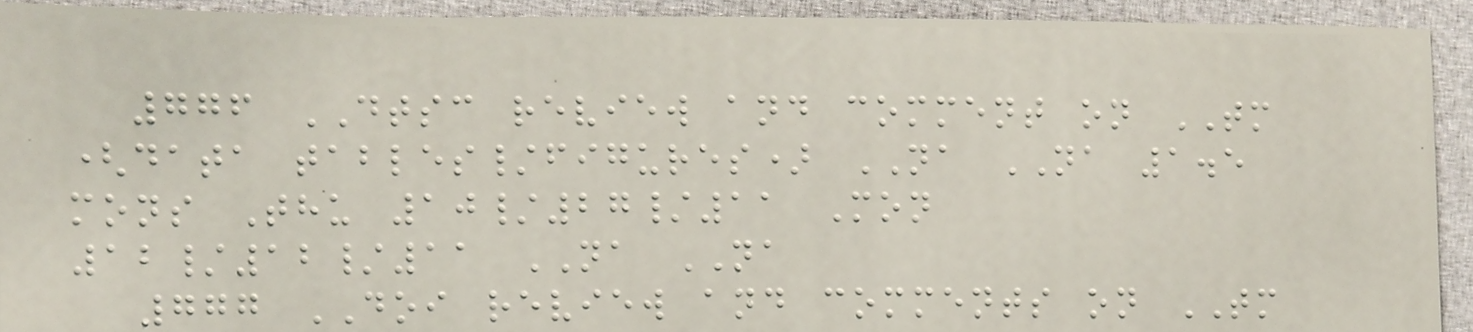776 DTSC review and comment on TM
(data tables/figures) NA NA 1.5
mons Thu 10/27/11 Mon
12/12/11 NA NA
777 DOI review and comments on TM
